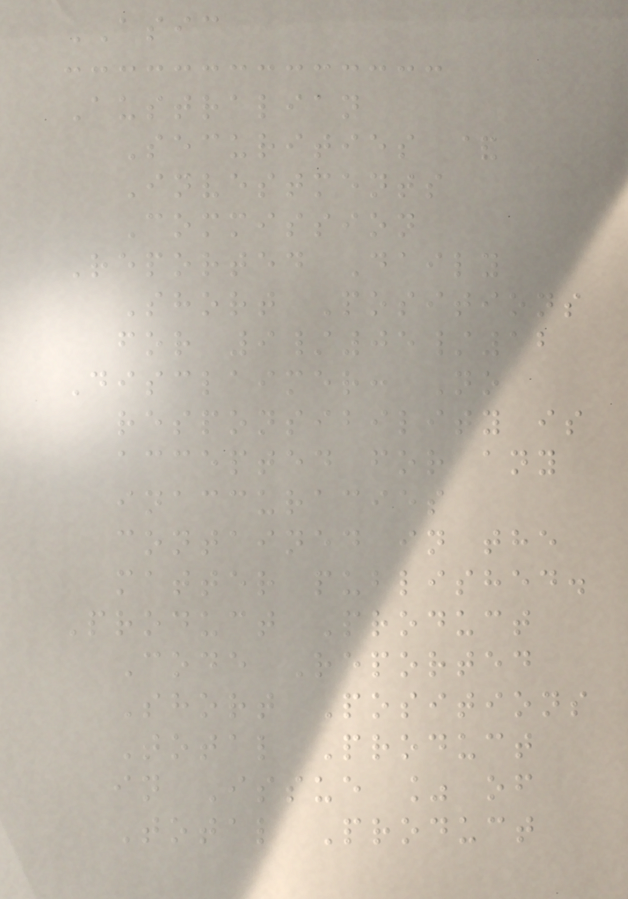ASIC
Australian
Securities &
Investments
Commission
Reported Daily
Short Positions
for 9/05/12
Disclaimer: No
responsibility is
accepted for any
inaccuracies
contained in the
matter published.
Product Product
Code Reported
Short Positions
Total Product
in Issue % of
Total Product
